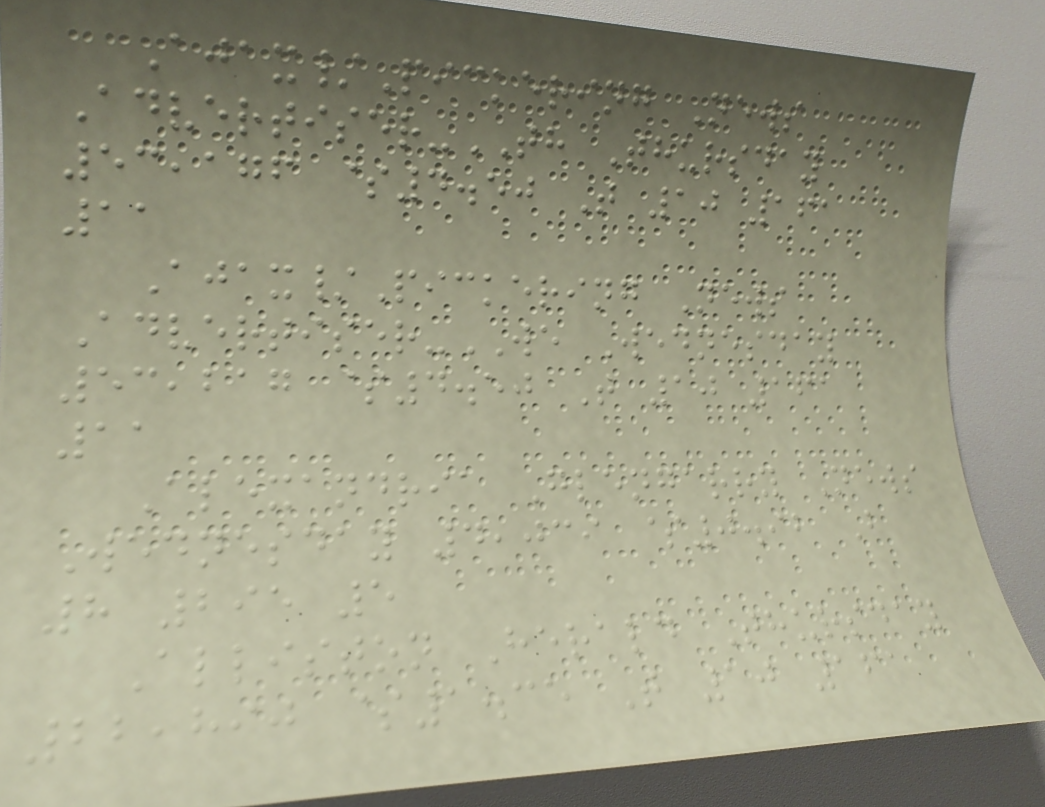Ajax/Pickering News
Advertiser-TH Thursday
53,176 $4.50 T 10 161
11
Ajax/Pickering News
Advertiser-WE Wednesday
53,217 $4.50 T 10 161
11
Alexandria Glengarry News
Wednesday 4,039 $0.92 B
8 295 5
Alliston Herald Thursday
22,890 $1.35 T 10 161
